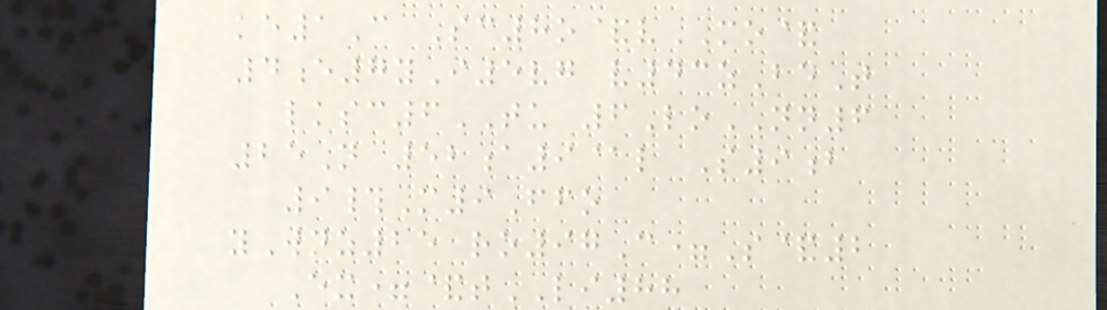ke1C Sc8o&vMO&
4e7yI5vg v43zBdT
lksc6TU 6LoNN6
25N 52a9@l S9b
9#M9Ffo
yWnz25 ro97C=S&2
Ex=&tLI88
